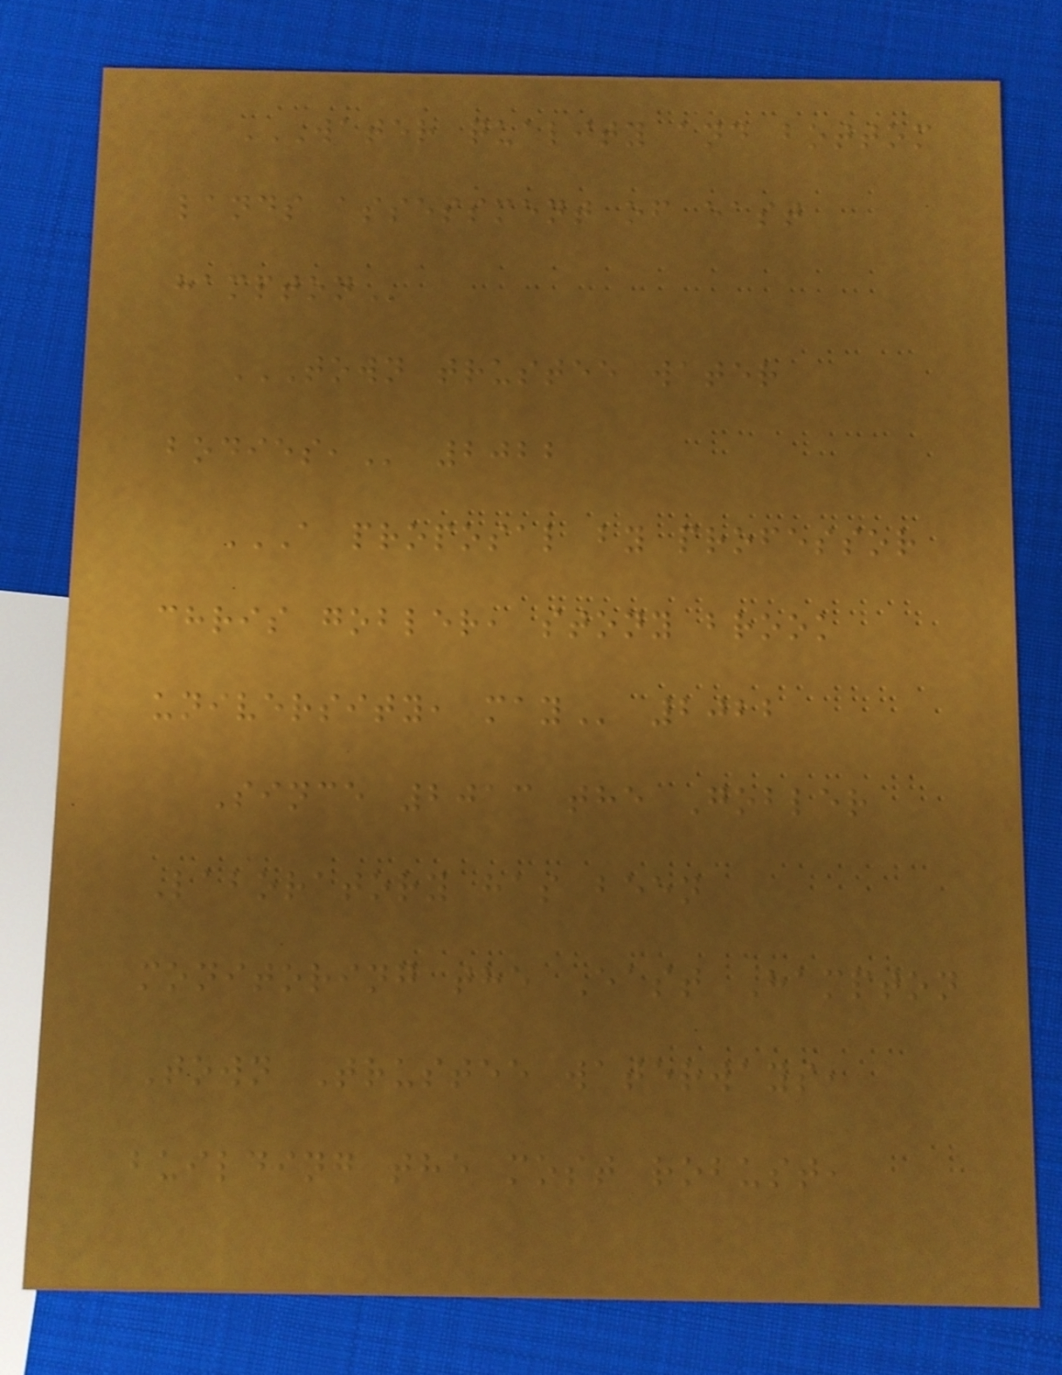WATER QUALITY AND BOTTOM
LANDS ASSESSMENT OF EAST
HAMPTON
TOWN TRUSTEE WATER
BODIES, 2022
A PROPOSAL BY PROFESSOR
CHRIS GOBLER, STONY BROOK
UNIVERSITY, MAY 2022
Since 2013 the Gobler
Laboratory has been
monitoring the East Hampton
Town Trustee waterways,
building the most robust,
